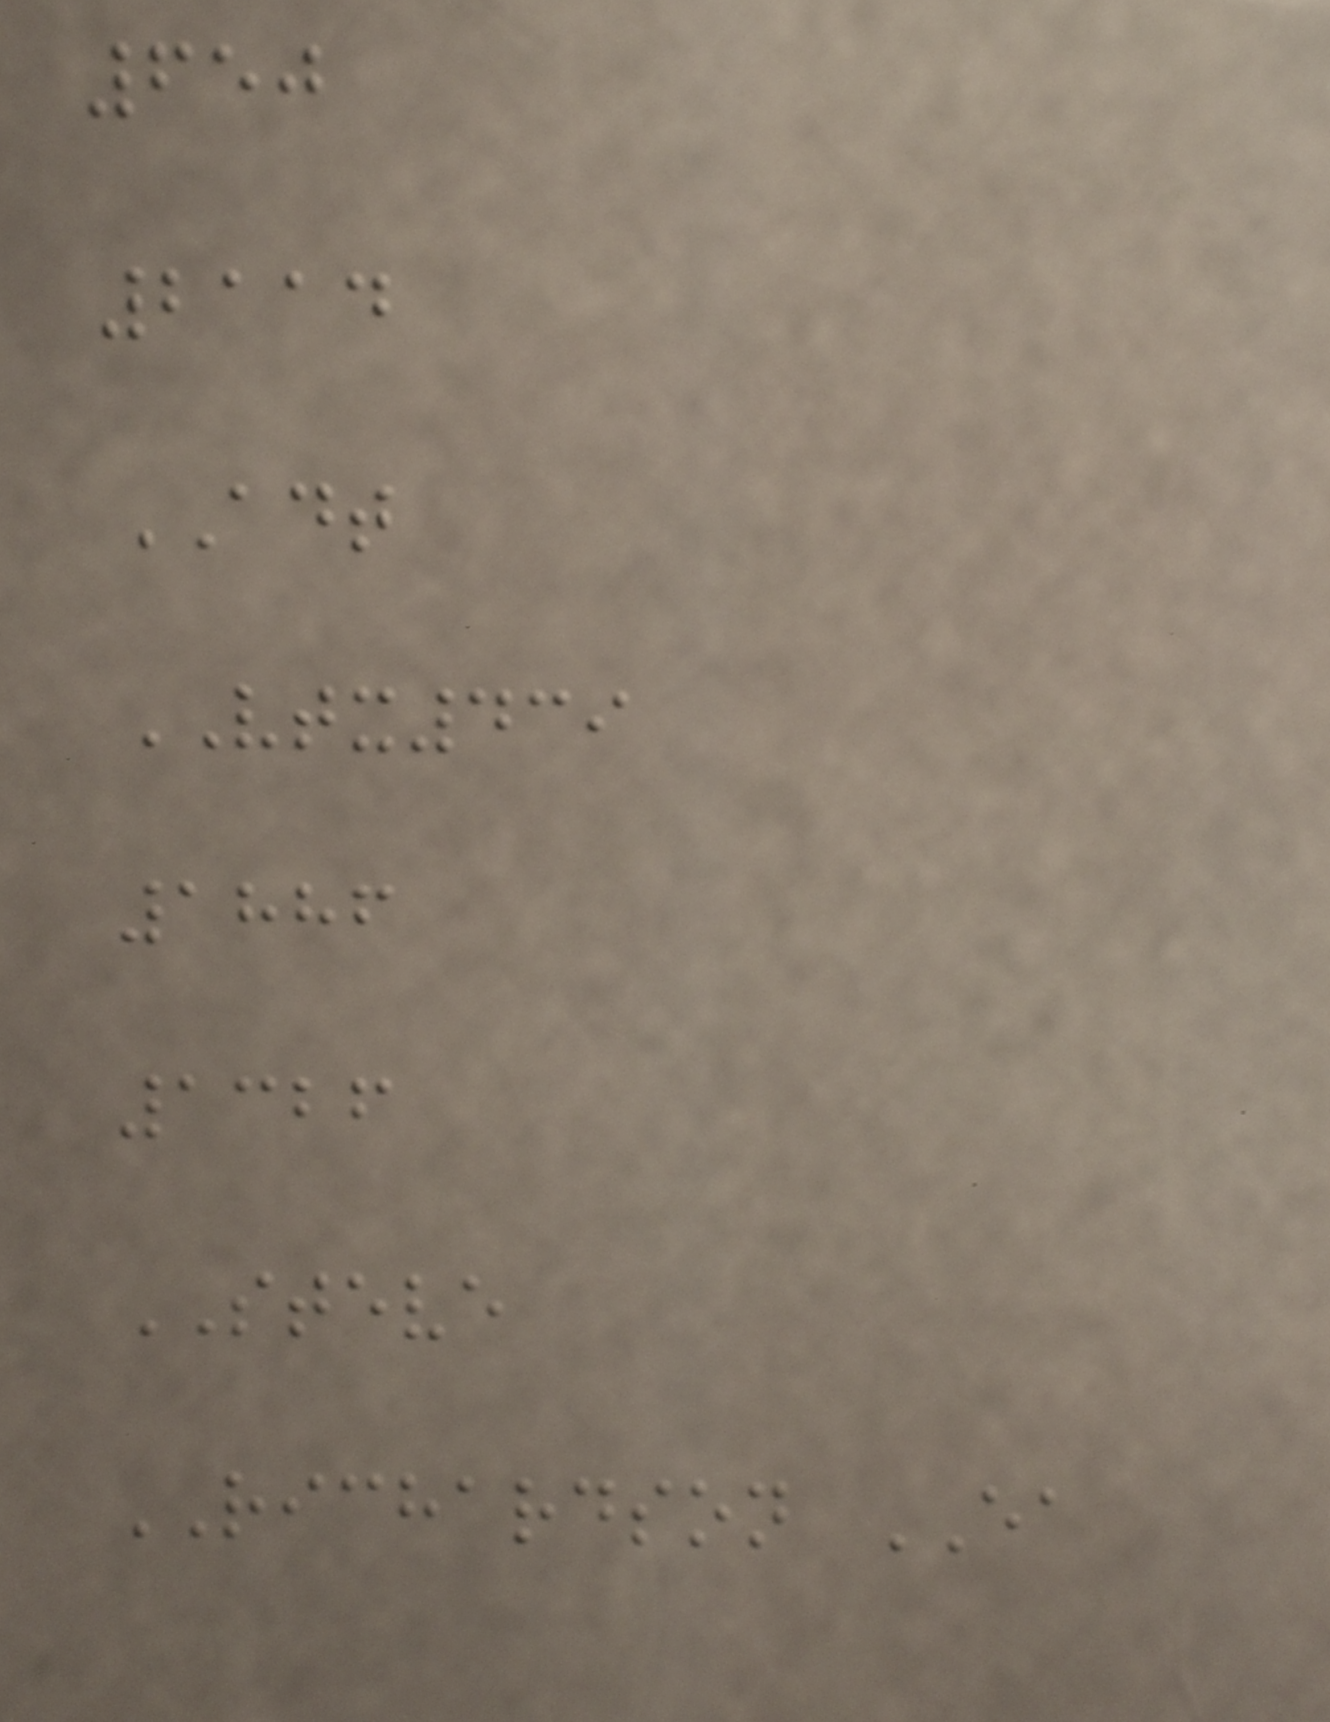650
2114
ADT
VTX439
1886
1326
STEVE
RICHARDSON EA
